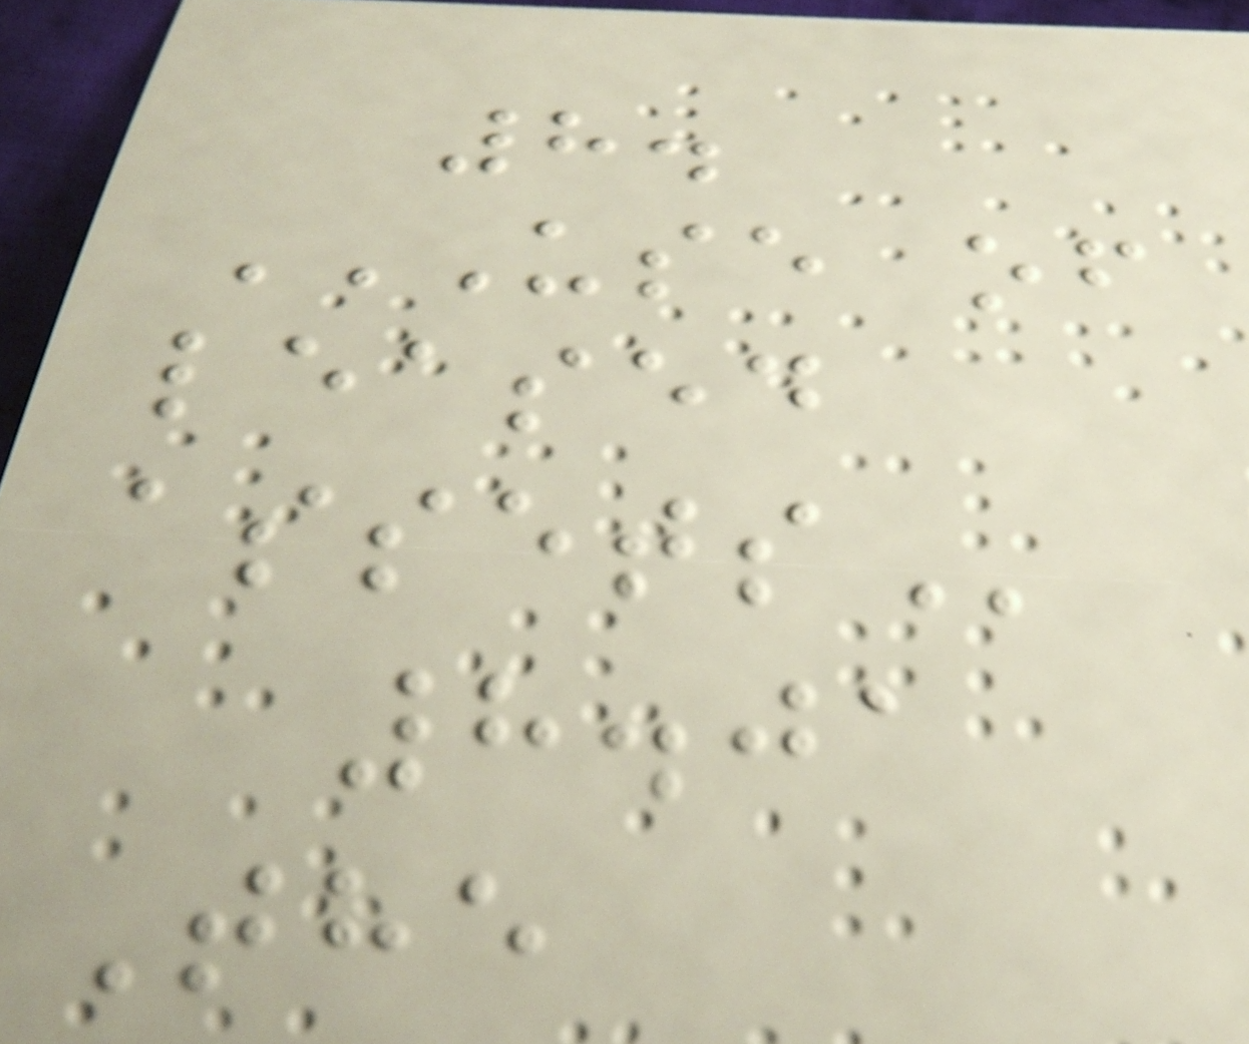8.
USE OF
LEASED
ASSETS
8.01
The
